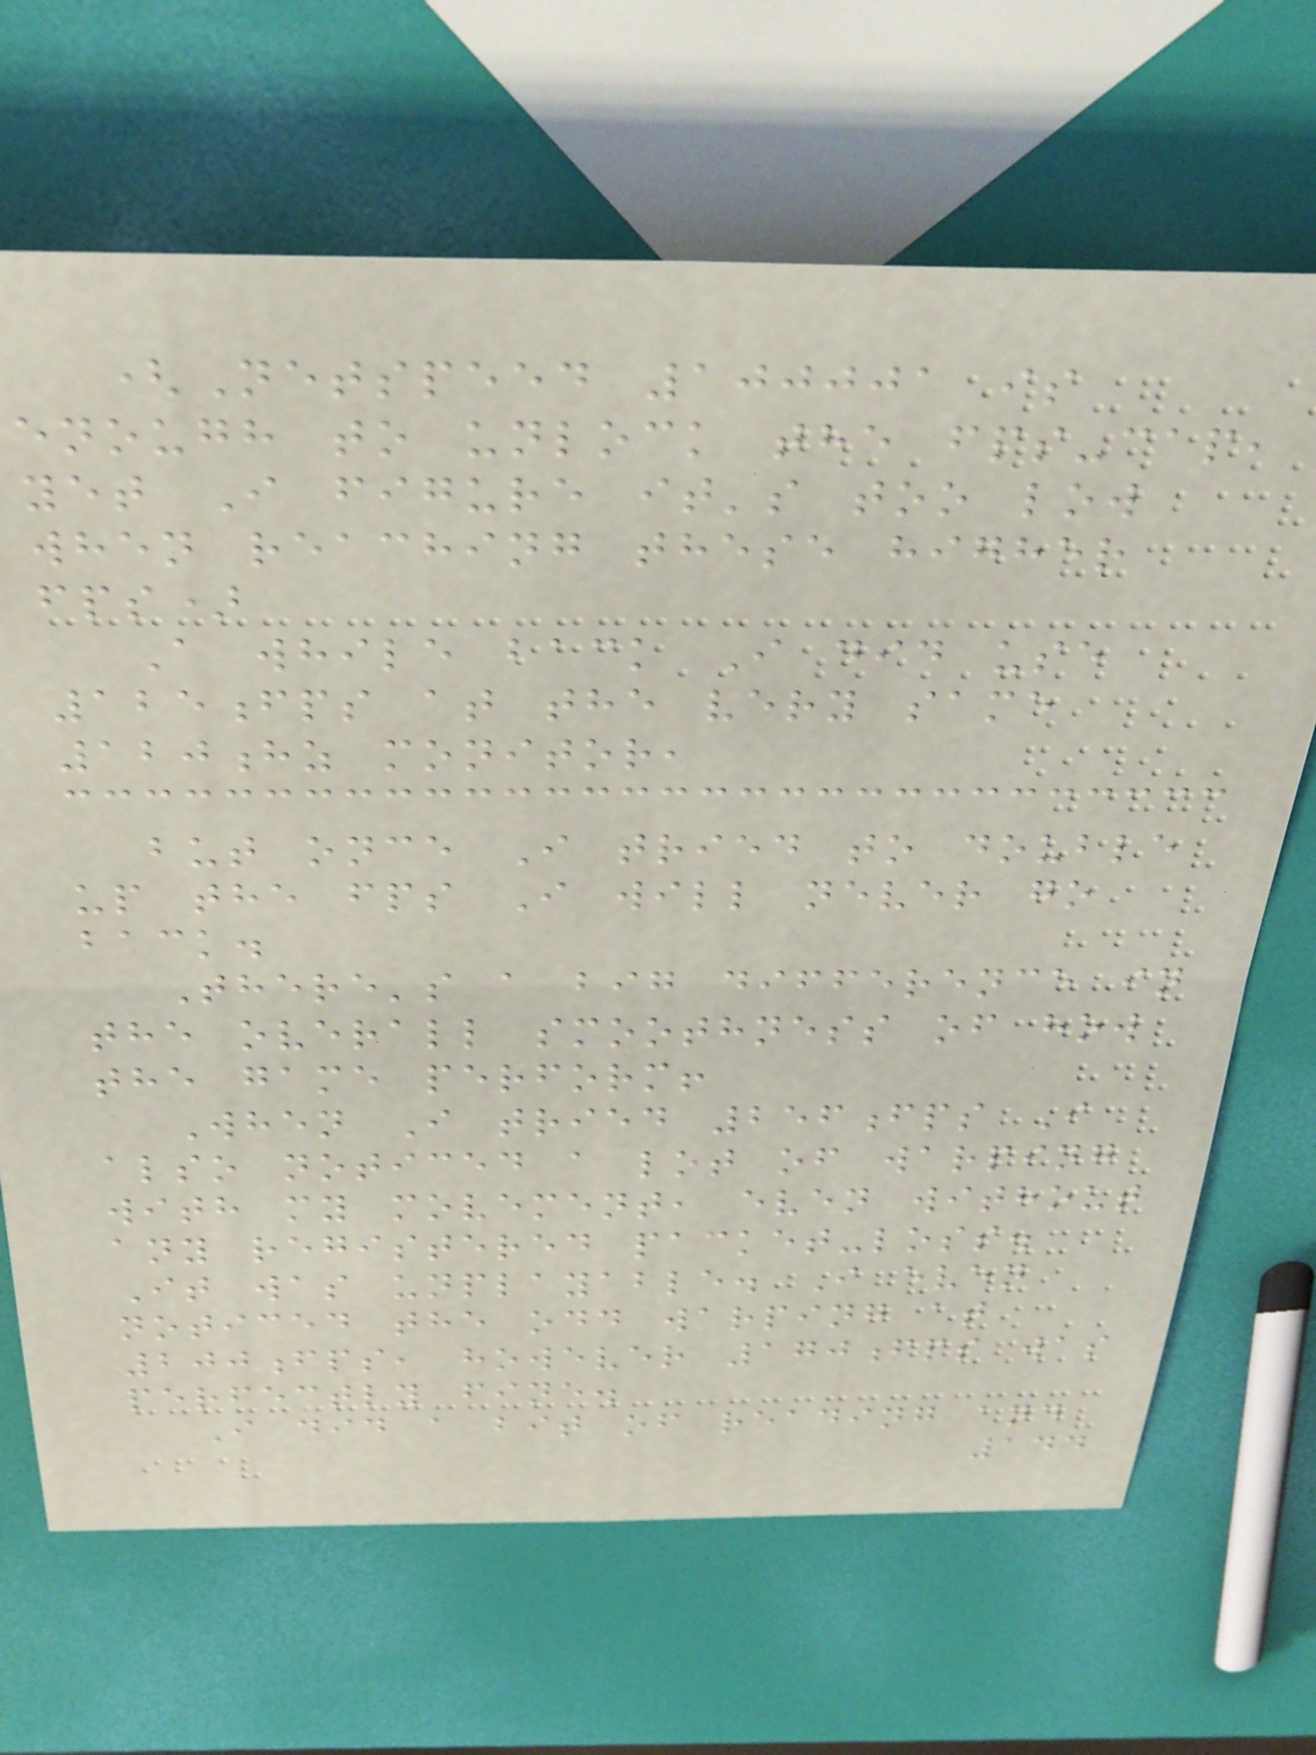(Netspeed 100001 is
enough to unlock the fps-cap,
yet I figure it's too low
when reaching these higher
fps)
A while back I did use
125fps at the very same
120hz monitor,
but once I tried to double
up the fps I will never go
back.
There's a big difference in
the overall smoothness of how
the game perform!
When I tried 256fps I
also noticed a lot of warping
with my movement, even without
any registered packet-loss.
It was unplayable. I even
noticed the odd warping at
200fps, however 170fps was
perfectly fine.
I did a bit of reading and
144
